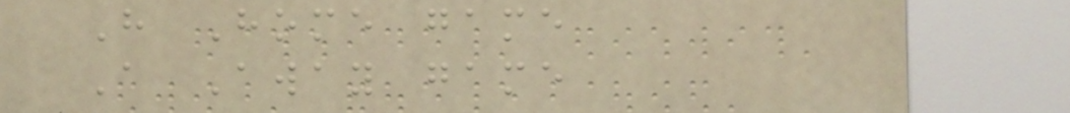H Home game
A Away game
